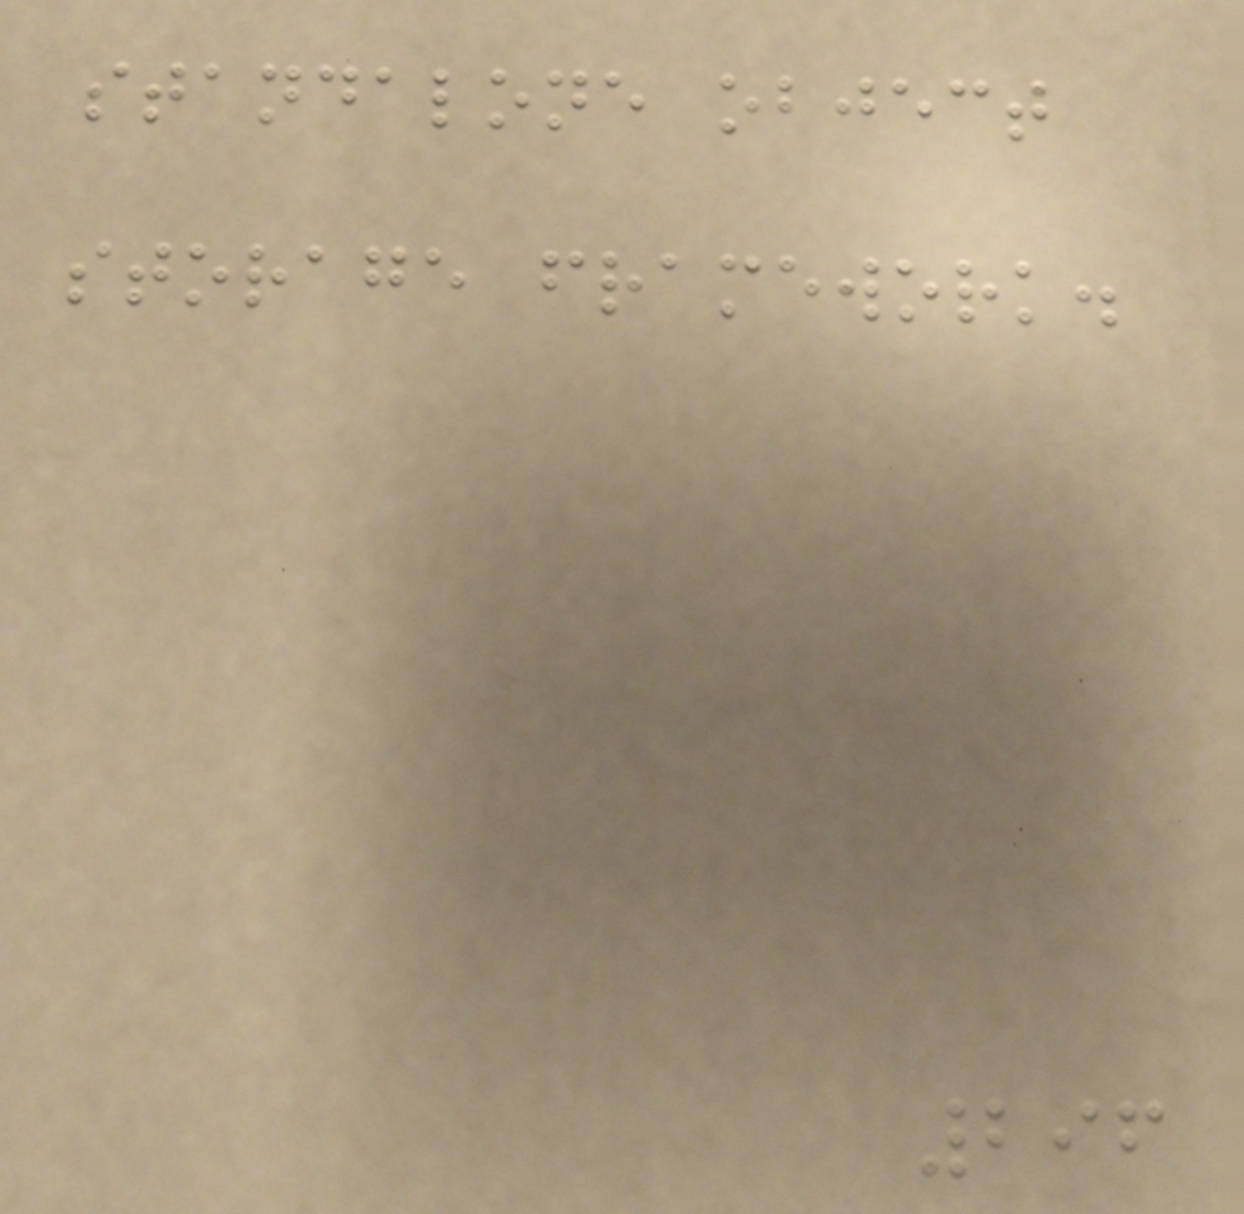standalone object
storage framework.
296
